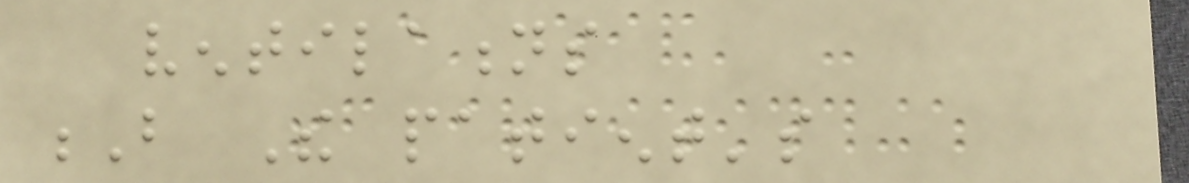ventilations
B The patient's
